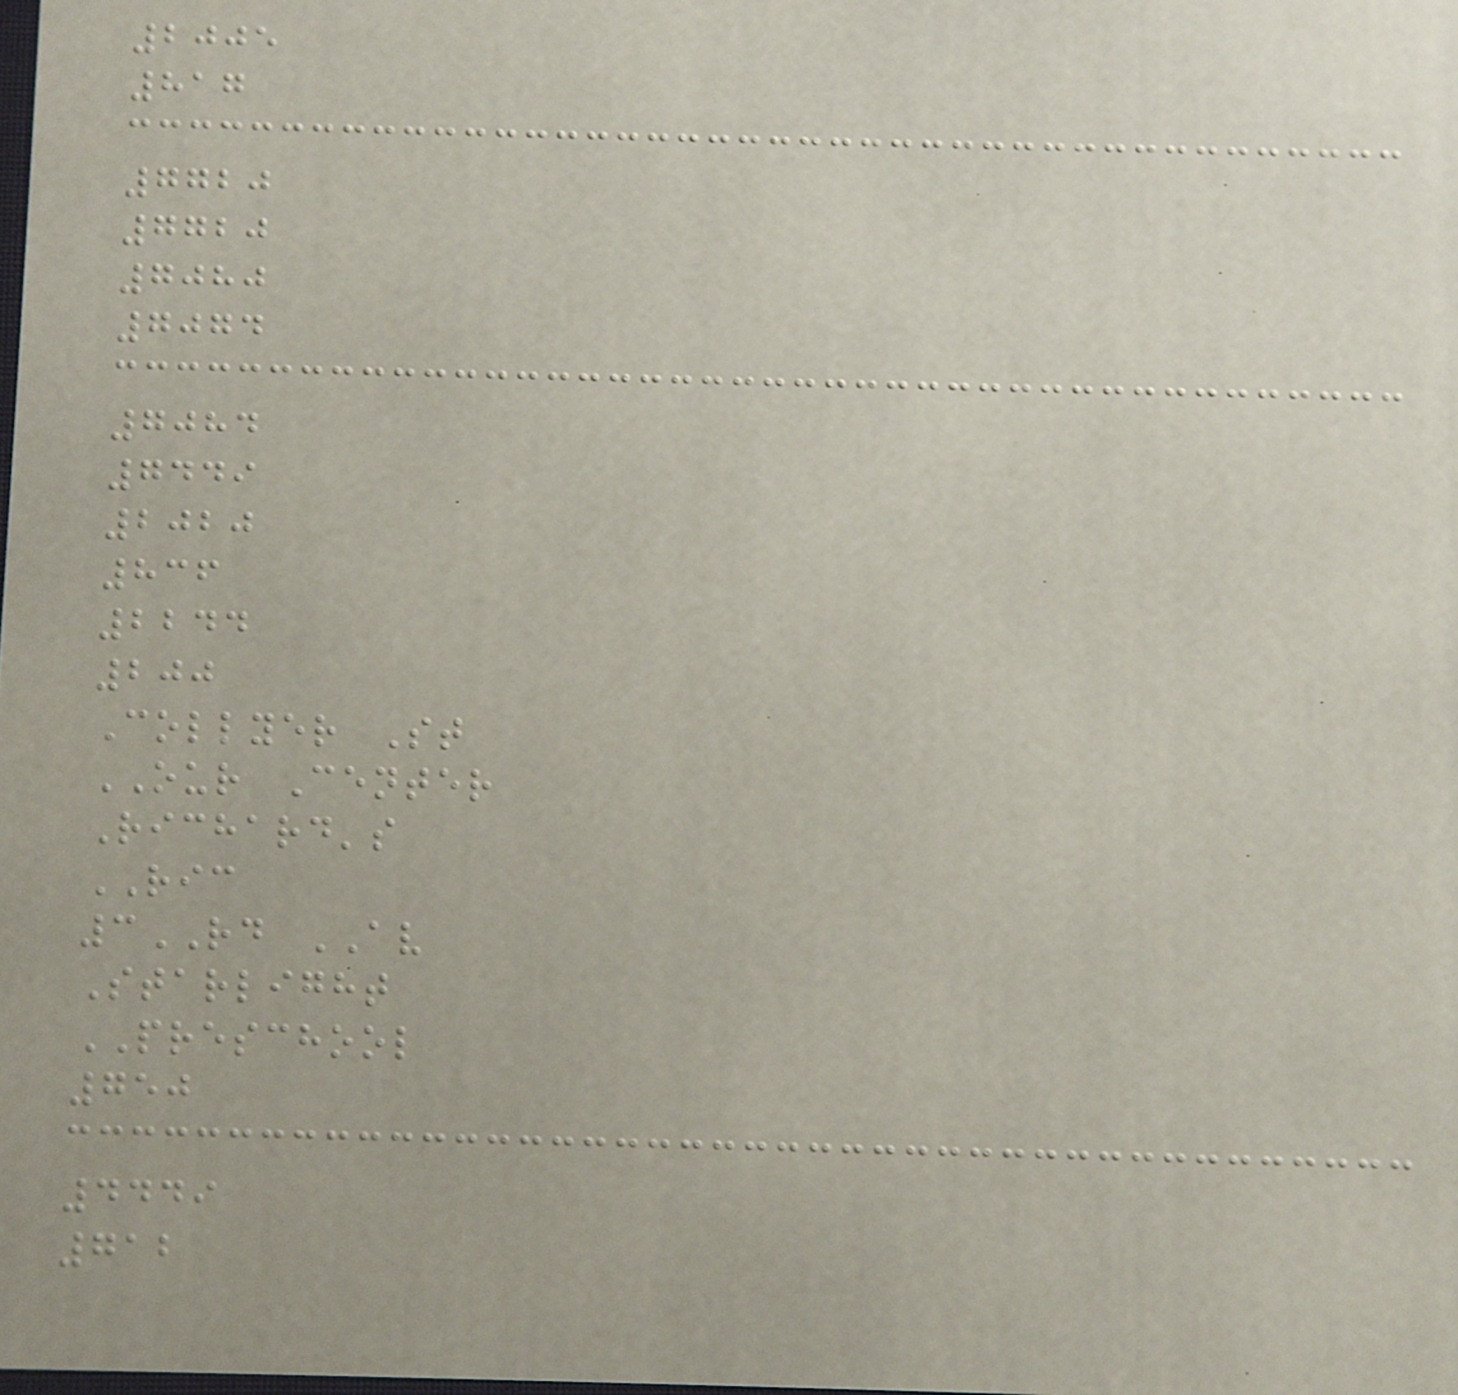2005
817
7720
7720
7080
7074
7084
7449
2020
836
2244
200
Collyer St
OUR Center
Richard's
RIC
3RD AV
Starlight
PRESCHOOL
750
4449
712
